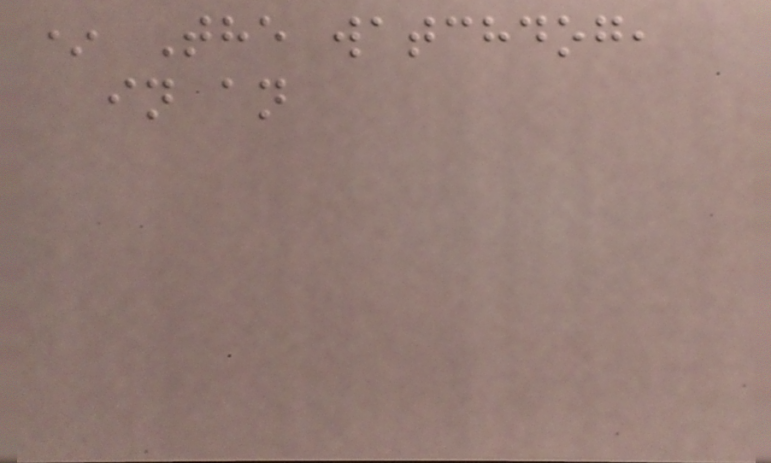* The watchdog,
in an
